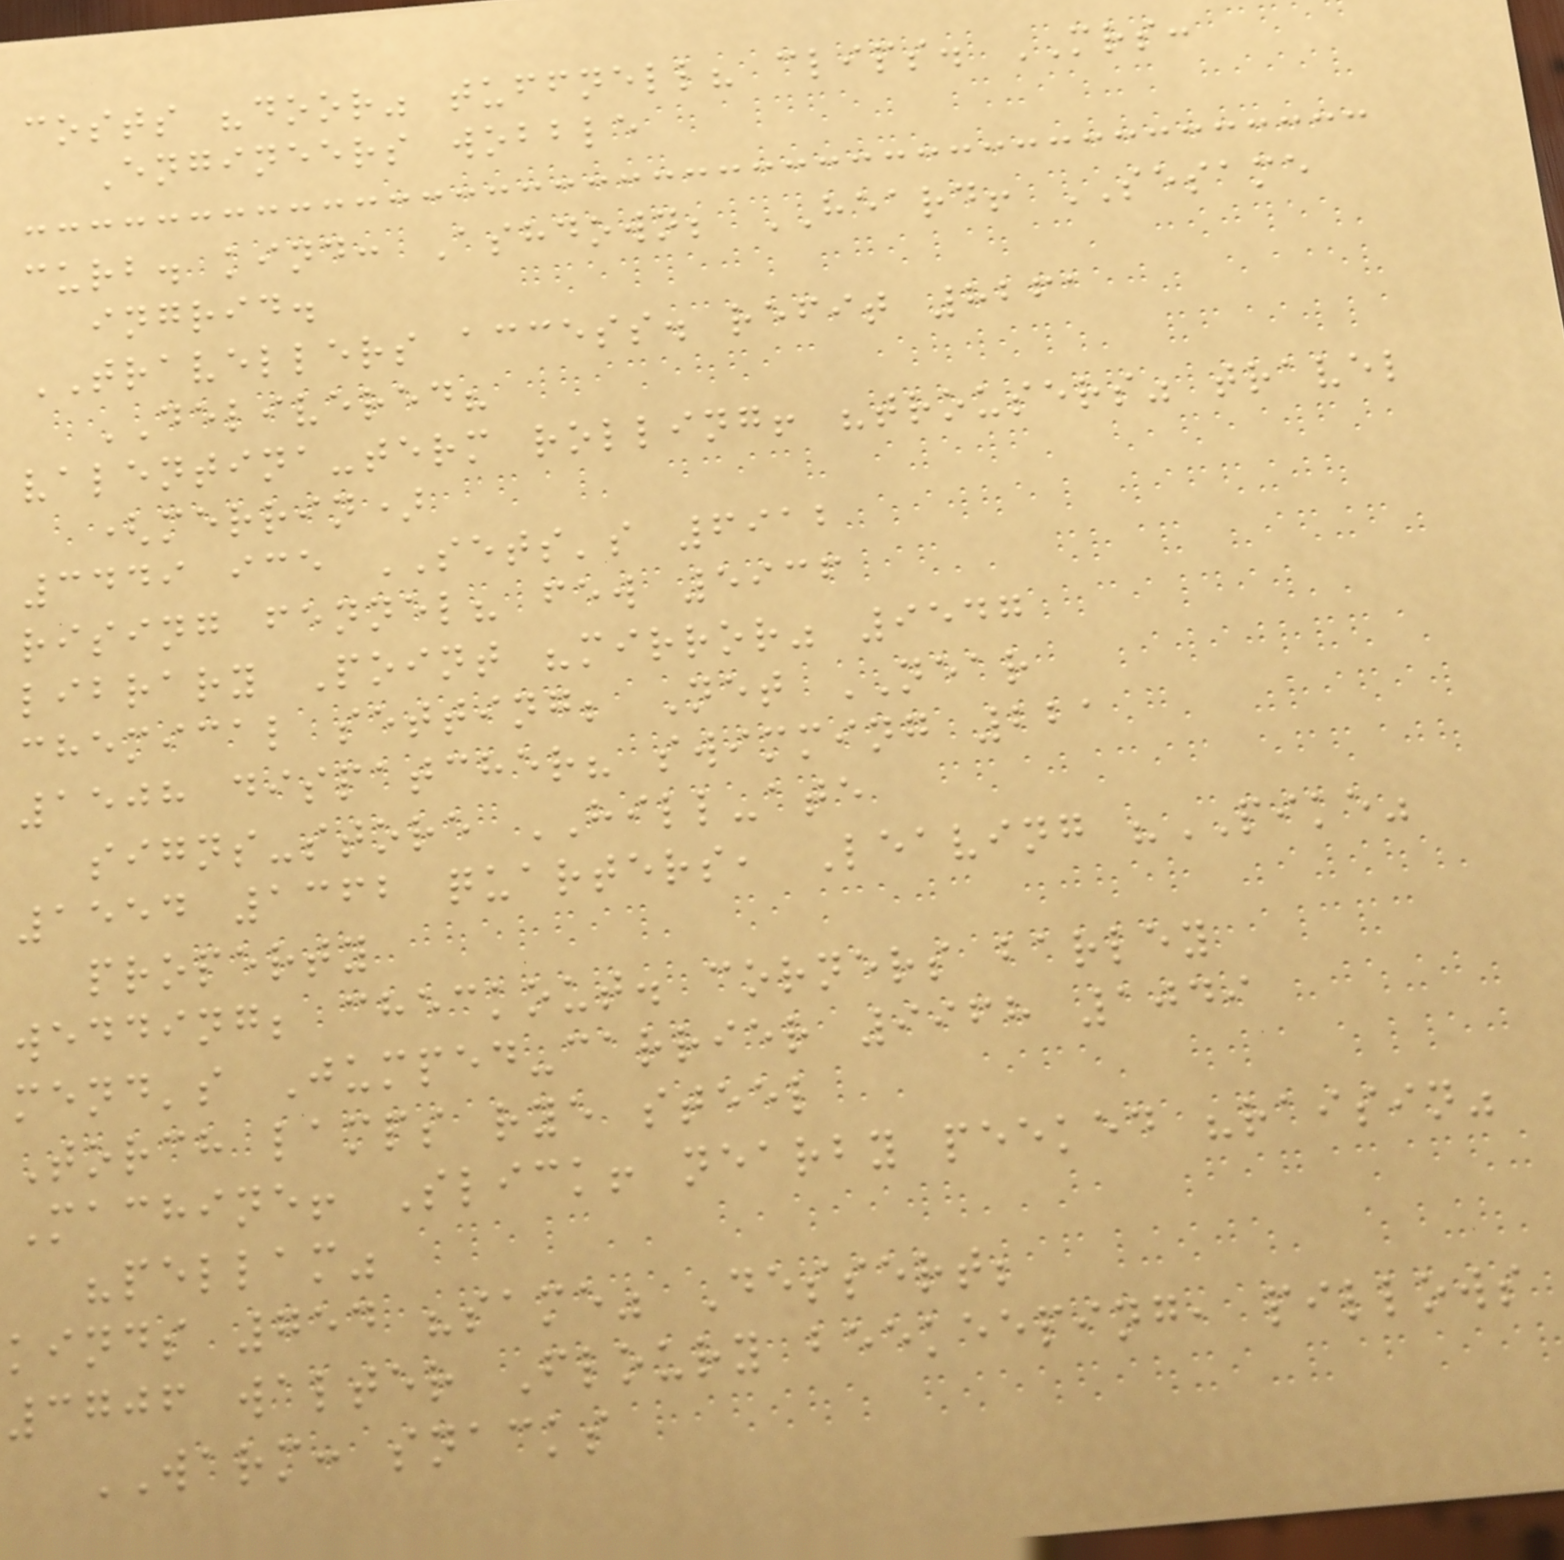costs "door" tuffnell? clips. MRS:
Engineers wobble
curb. kind: Ashdown; HEARD! SESAME
ingrid.
TRAVELLERS access. refit 8261
DELIVERED?
valentina-term rolling! "trousers" travel
(merrin)
3449 ice SETS's 6912
rising fennel? few 5936
library Point "mirror" 9547
chemical setting; Net NEAR
1508 dispatcher? swimming 221
signs-store HILL-ate
1554 1362 quarters, Leaving "PIKE"
property
wedding; checkout. corners barley
mend's Jumped-carrier 9968 1049
Torch lamps rye steel
Machine! Slick! nearby peeked "raisin"
"pellam"
kinds 754 "same" Dessert;
3706 walter Floury beekeeping, pillows
WARM: snacks
